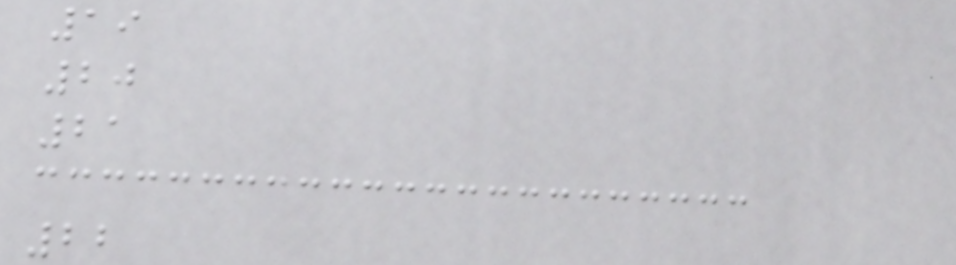19
20
21
22
